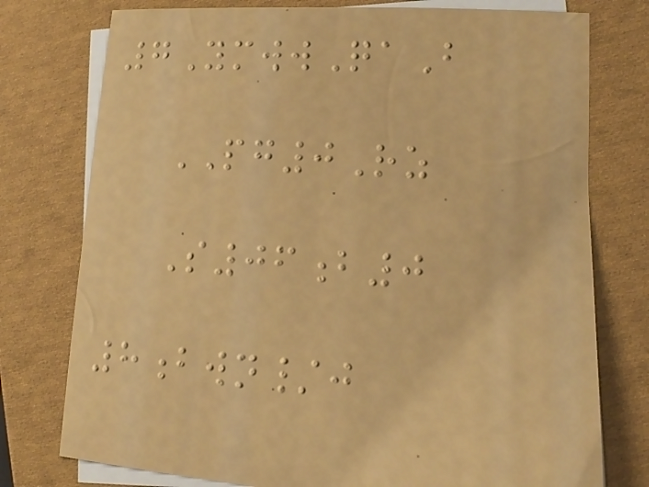7YmwwQaB
PG0Rz
S06b0
8bwn/j
